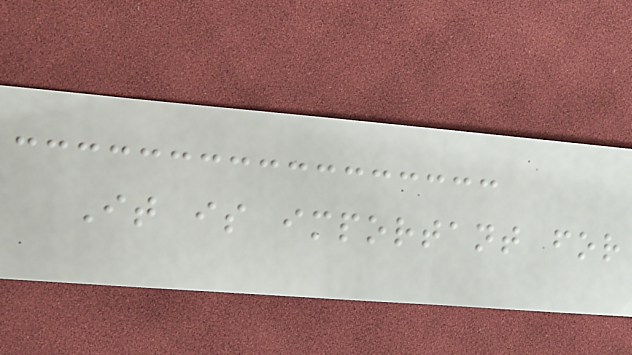It is important for
